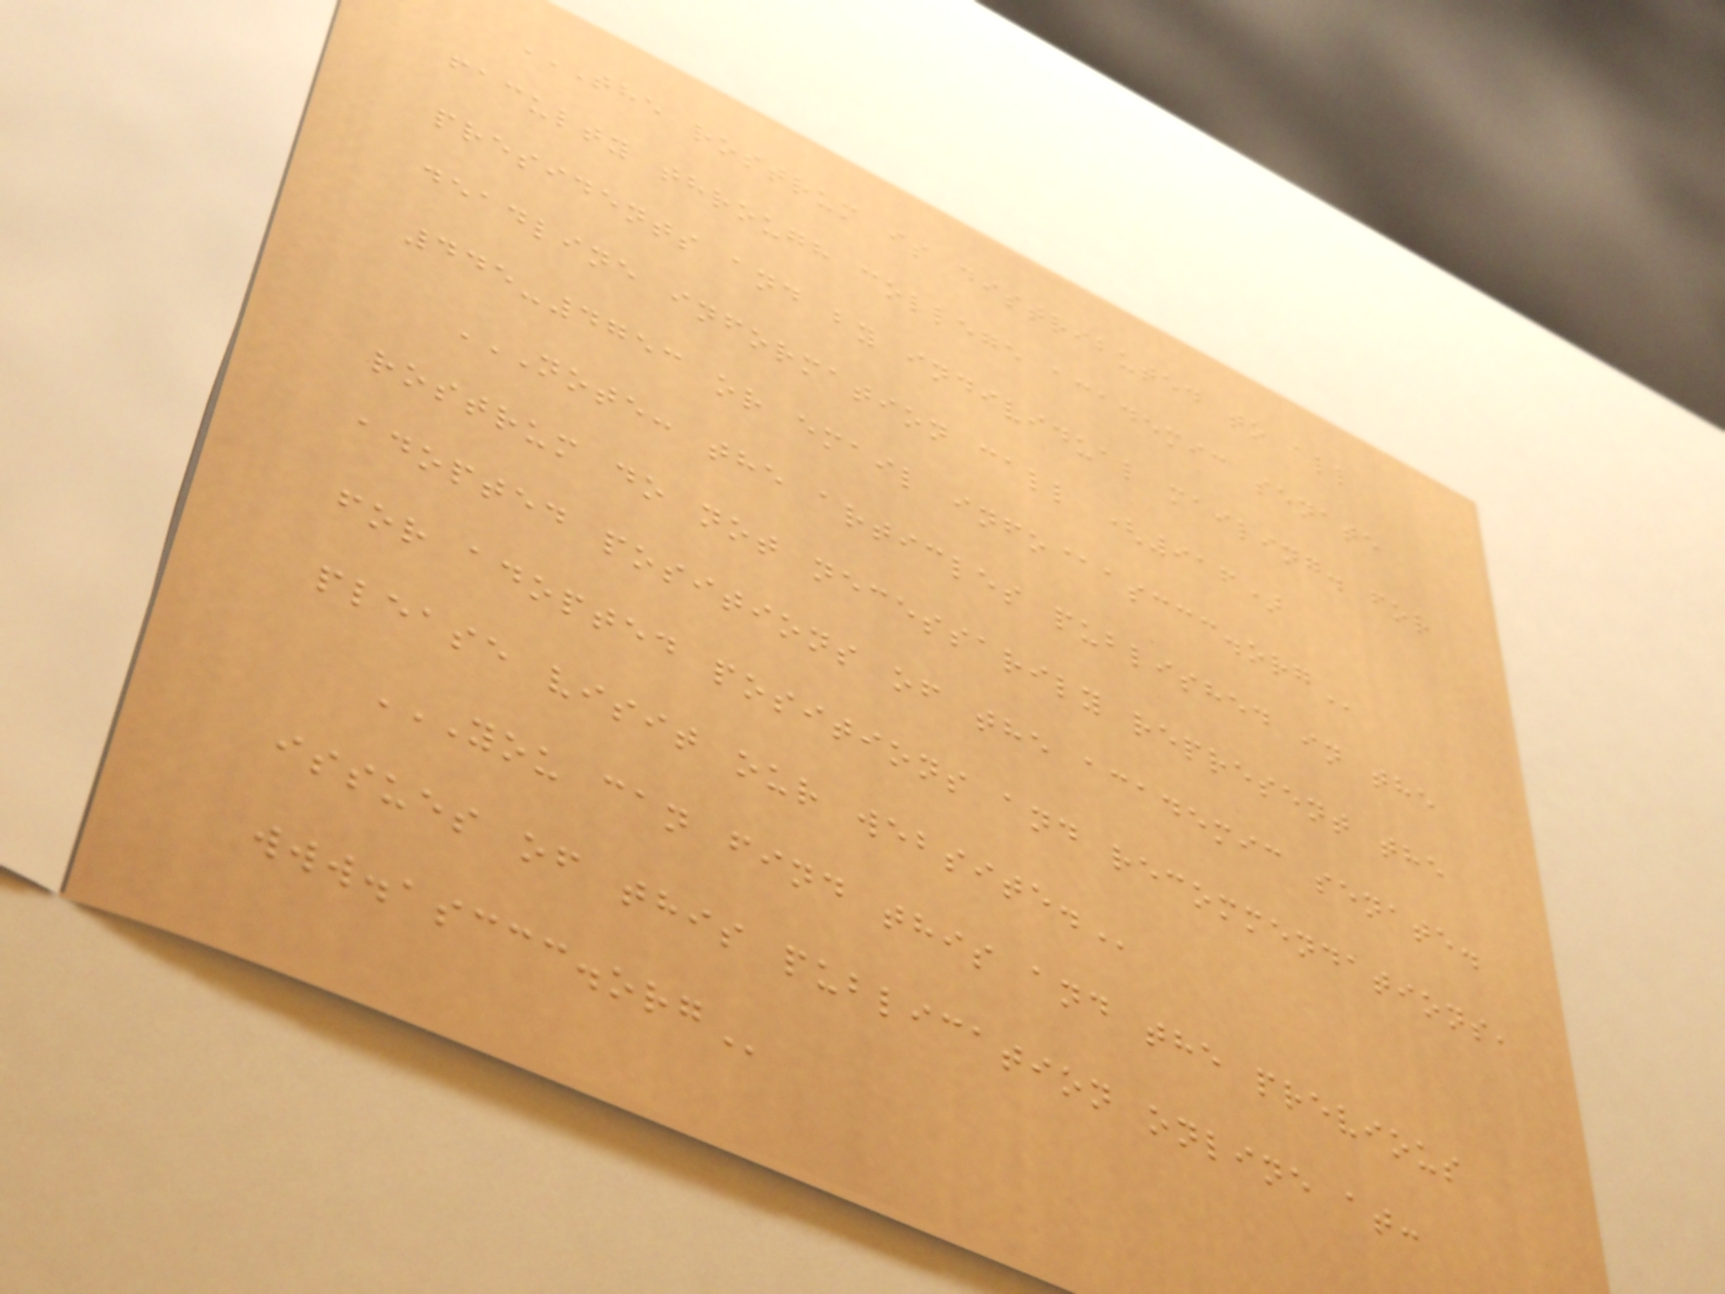THE ROSTRUM IS DISTRIBUTED TO ALL
FACULTY THROUGH COLLEGE ACADEMIC SENATE
PRESIDENTS AND BY INDIVIDUAL MAILING. FOR
DEADLINE INFORMATION CALL (916)
445-4753 OR EMAIL INFO@ASCCC.ORG
NOTE: THE ARTICLES PUBLISHED IN THE
ROSTRUM DO NOT NECESSARILY REPRESENT THE
ADOPTED POSITIONS OF THE ACADEMIC SENATE.
FOR ADOPTED POSITIONS AND RECOMMENDATIONS,
PLEASE VISIT OUR WEBSITE.
YOU CAN FIND THIS AND THE PREVIOUS
ISSUES OF THIS PUBLICATION ONLINE AT:
WWW.ASCCC.ORG
